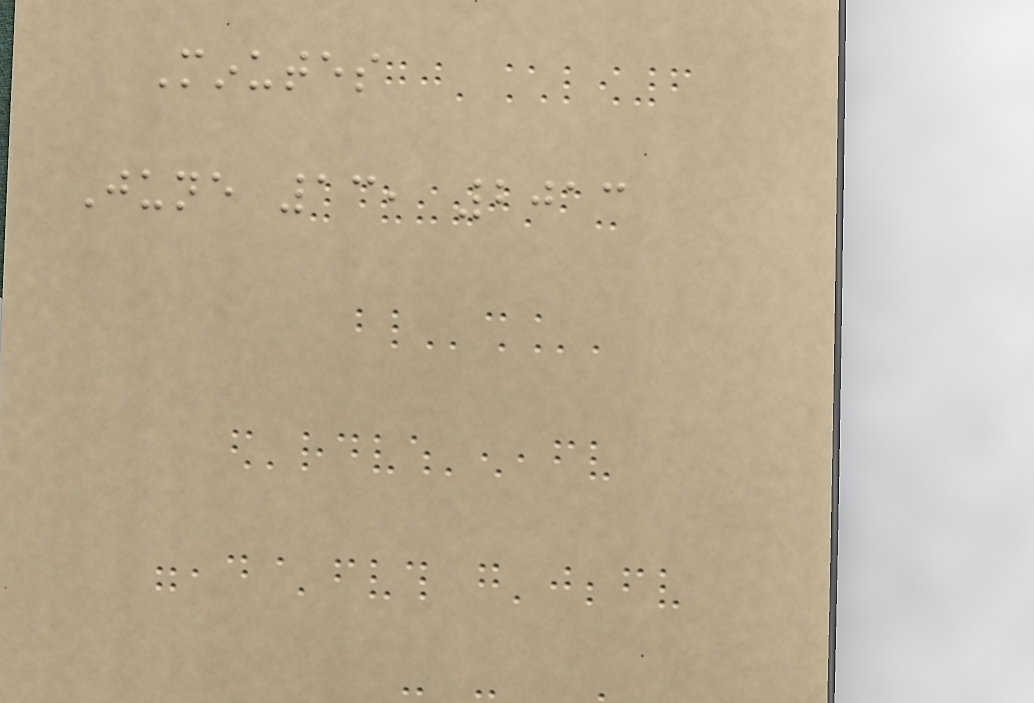Minutes
June 13, 2013
